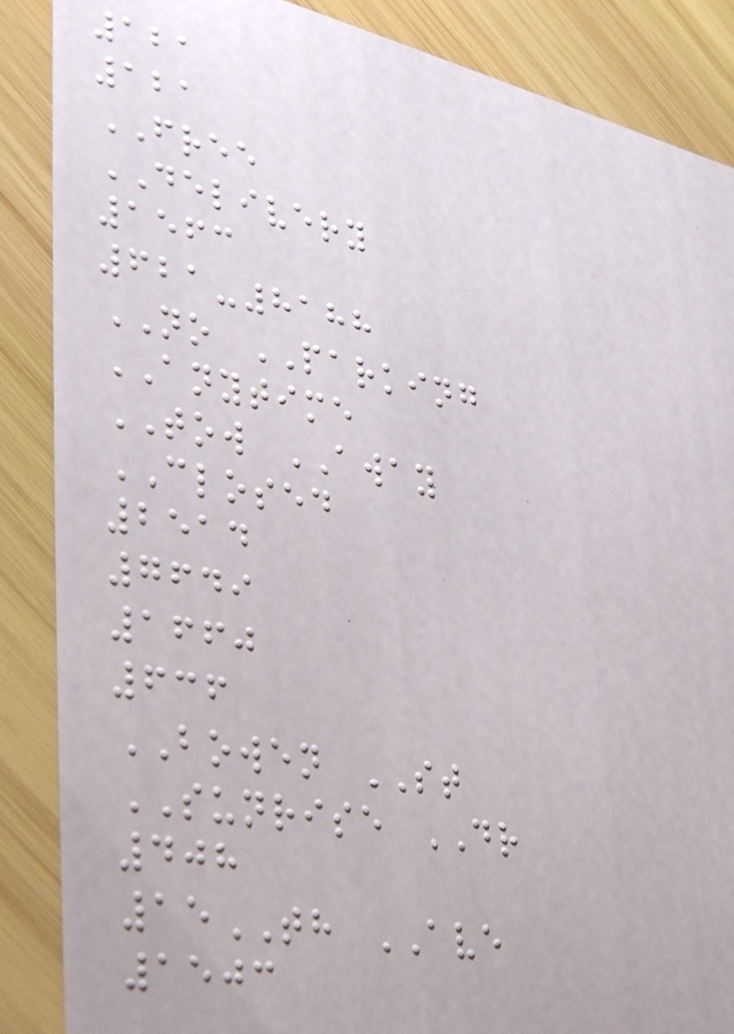121
121
FREE
DELIVERY
1563
621-8188
NO PARKING
ANYTIME
TOW AWAY
CLOSED
2514
7649
1660
636
BOWEN ST
SUNRISE DR
408
15TH AVE
1503
